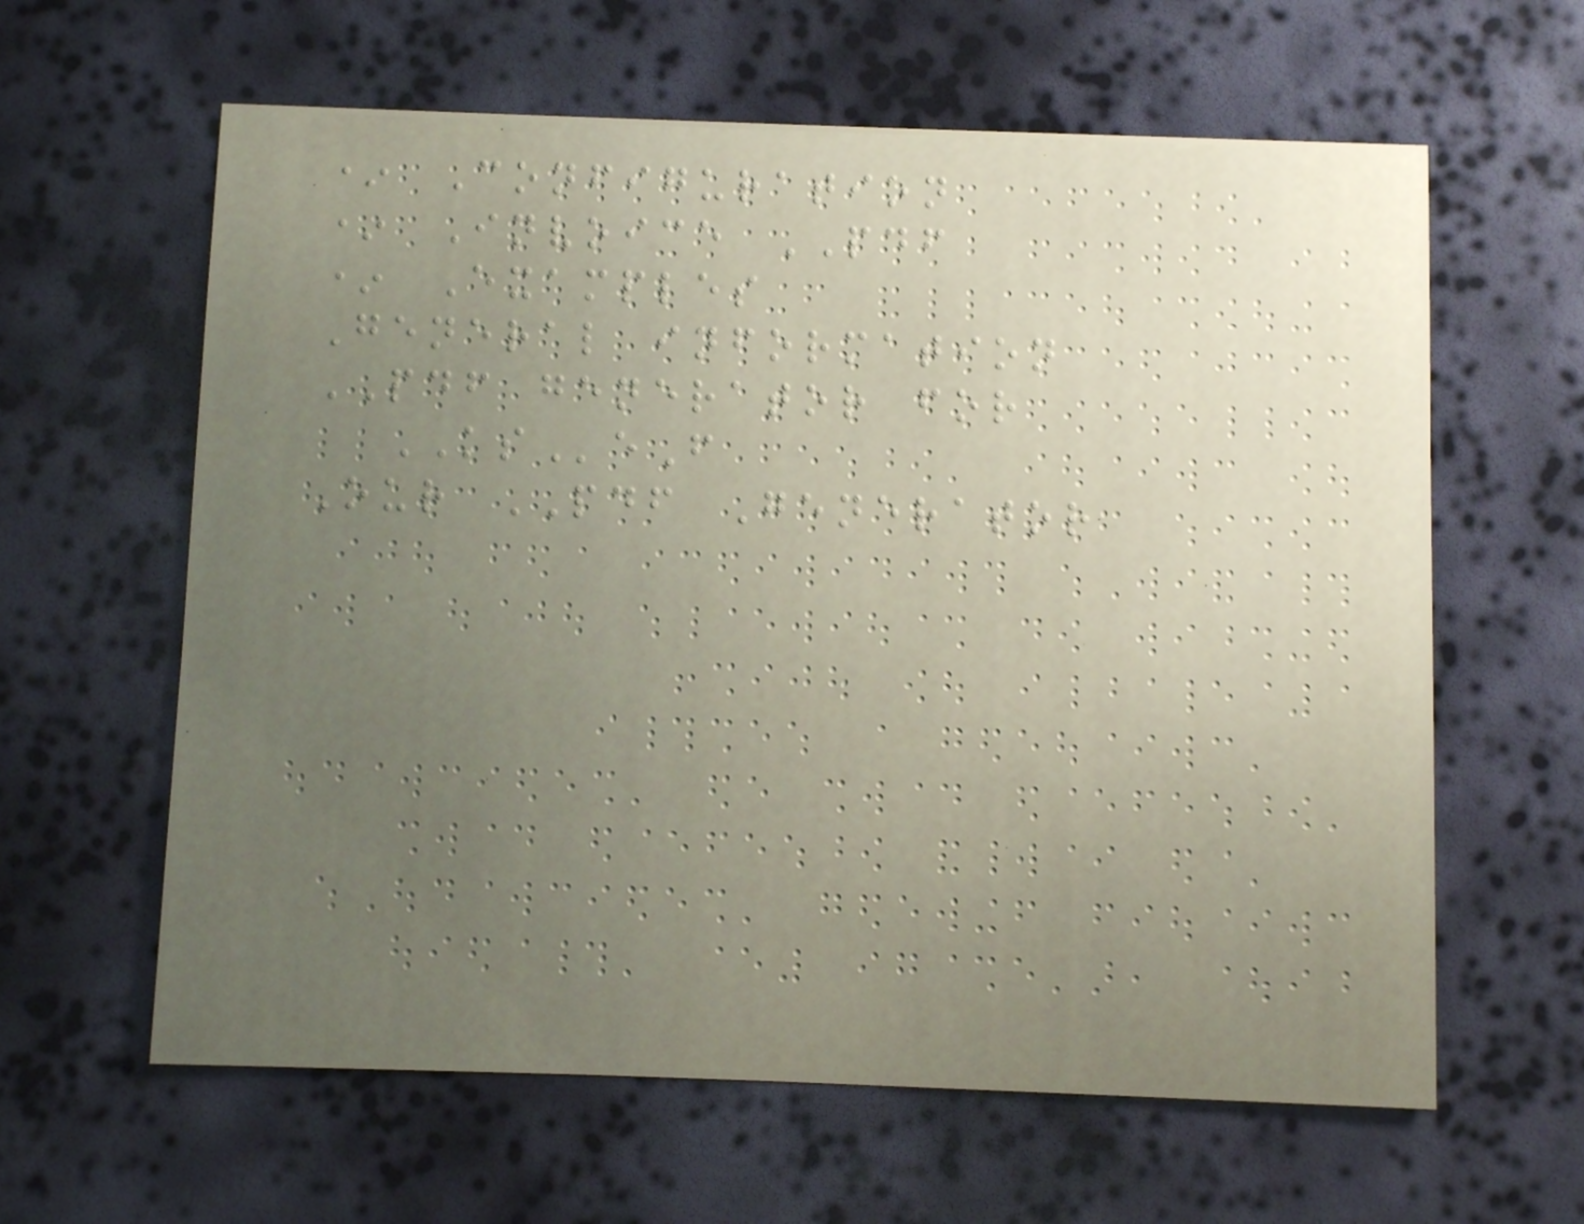* Configuration
* Invoice PDF
* Examples
General information
PDF generator for
KSeF
Our PDF Generator
